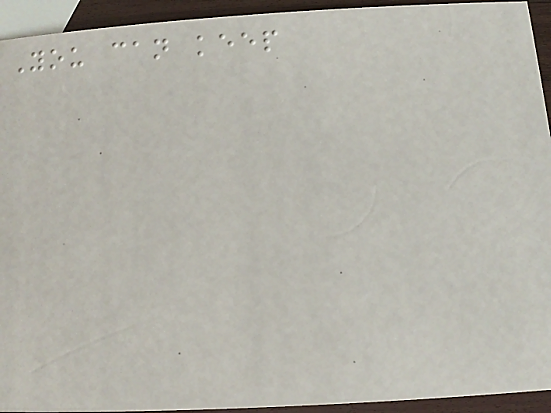You can keep
